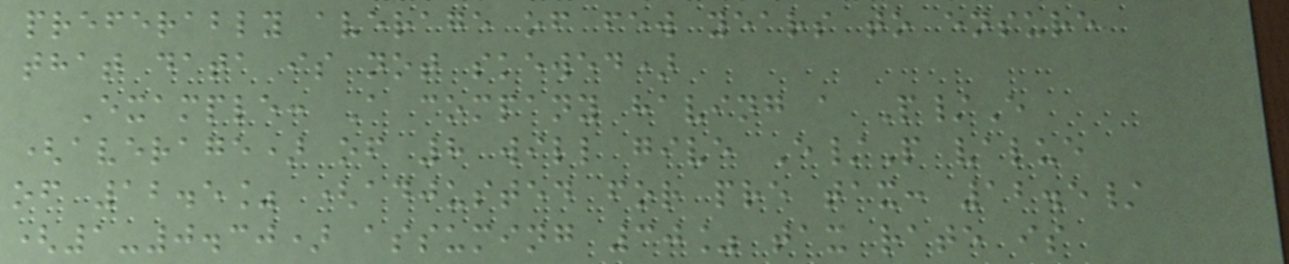preferably average of few years to ensure
that data is not skewed)
Example: A company having a P/E
(average) of 8 will give E/P value
of 12.5% (adjusted for pre tax: 12.5/
(1-0.30) assuming 30% tax rate is
